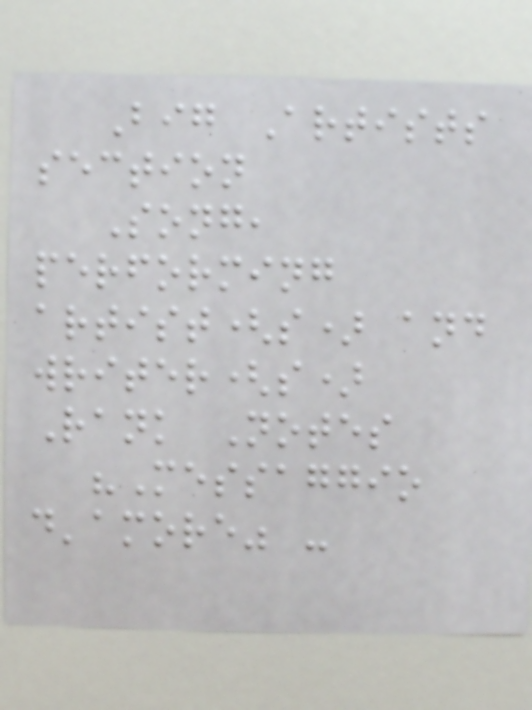Big Artists
section
Song,
performing
artist(s) and
writer(s)
Rank Notes
"Messaggio
d'amore" -
